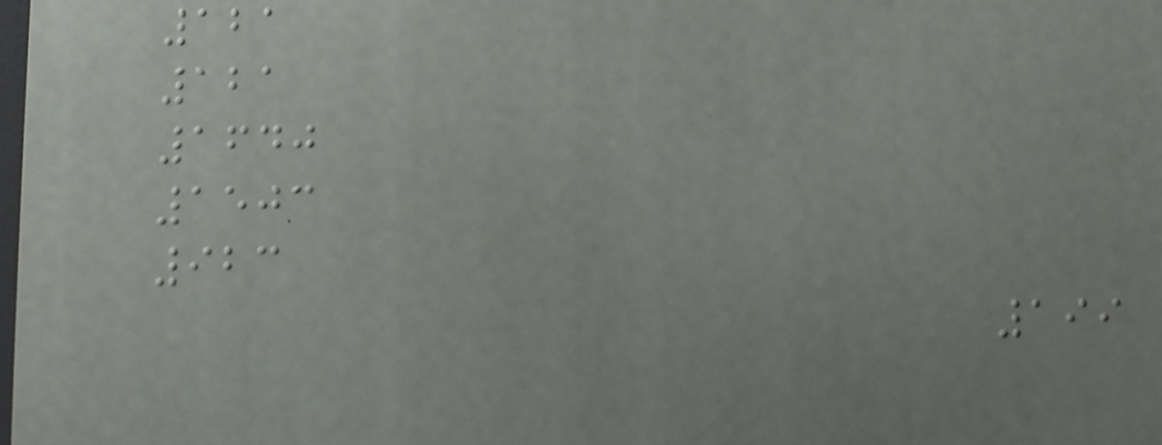121
121
1640
1503
923
199
